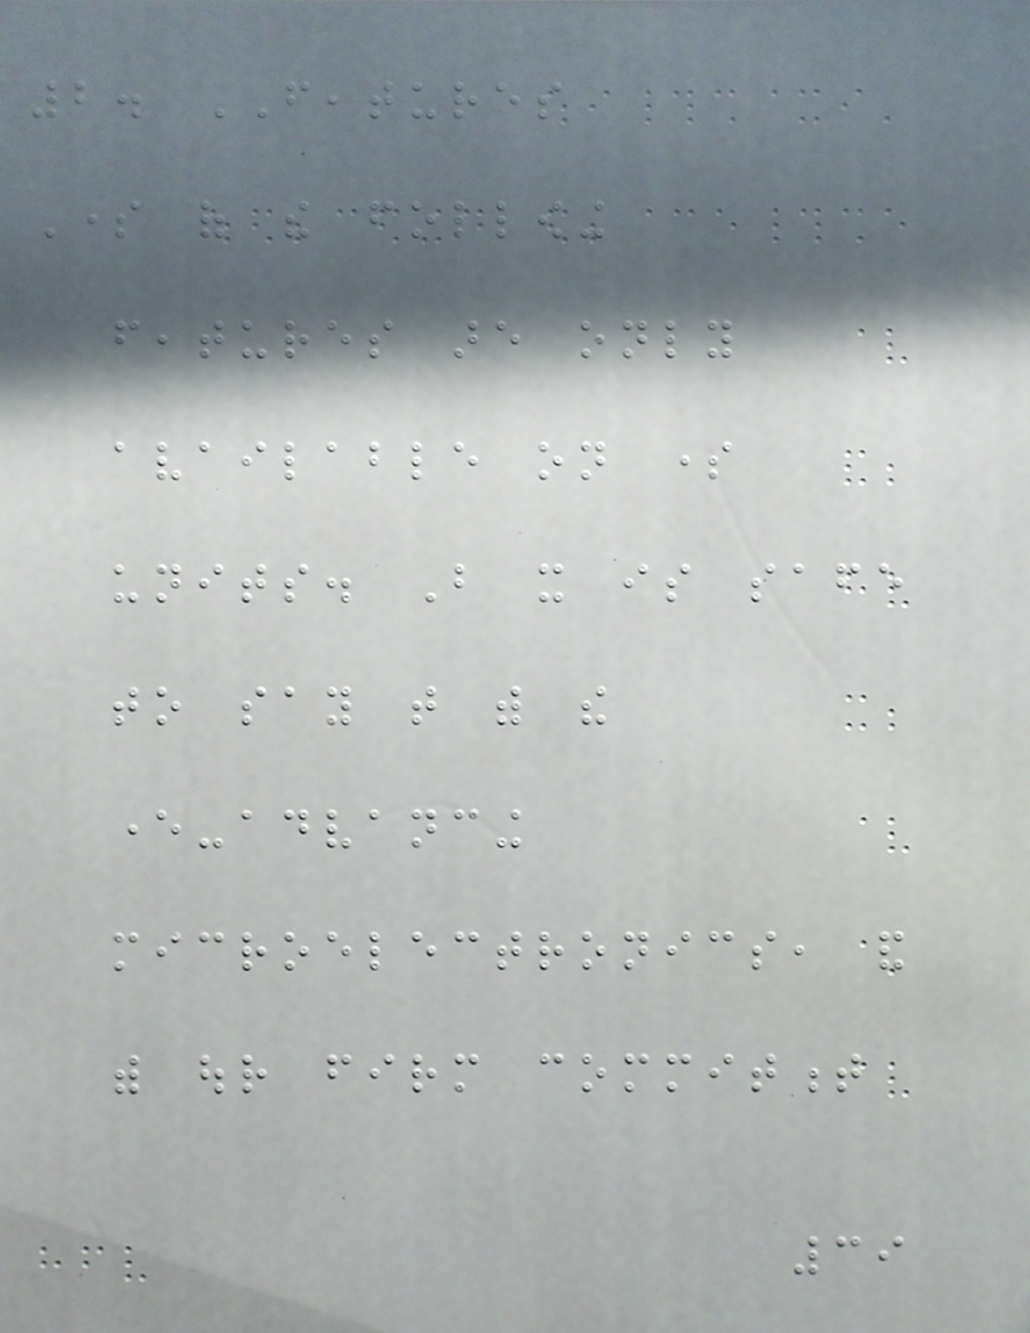2. FEATURES
Some of the following
features are only
available on some
units. But it is safe
to say that with the
ever-advancing
microelectronics, and
with our firm commitment
39
